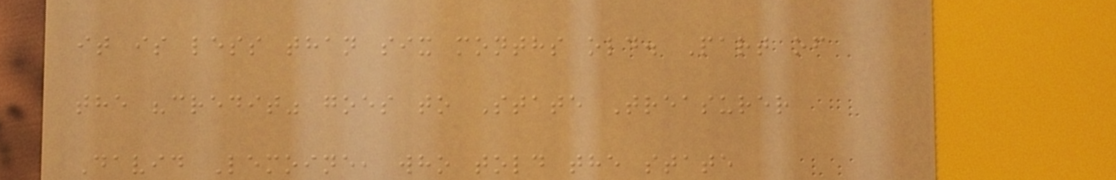it is less than six months old. Part of
the "credit" goes to State Treasurer
David Lemoine, who told the state
